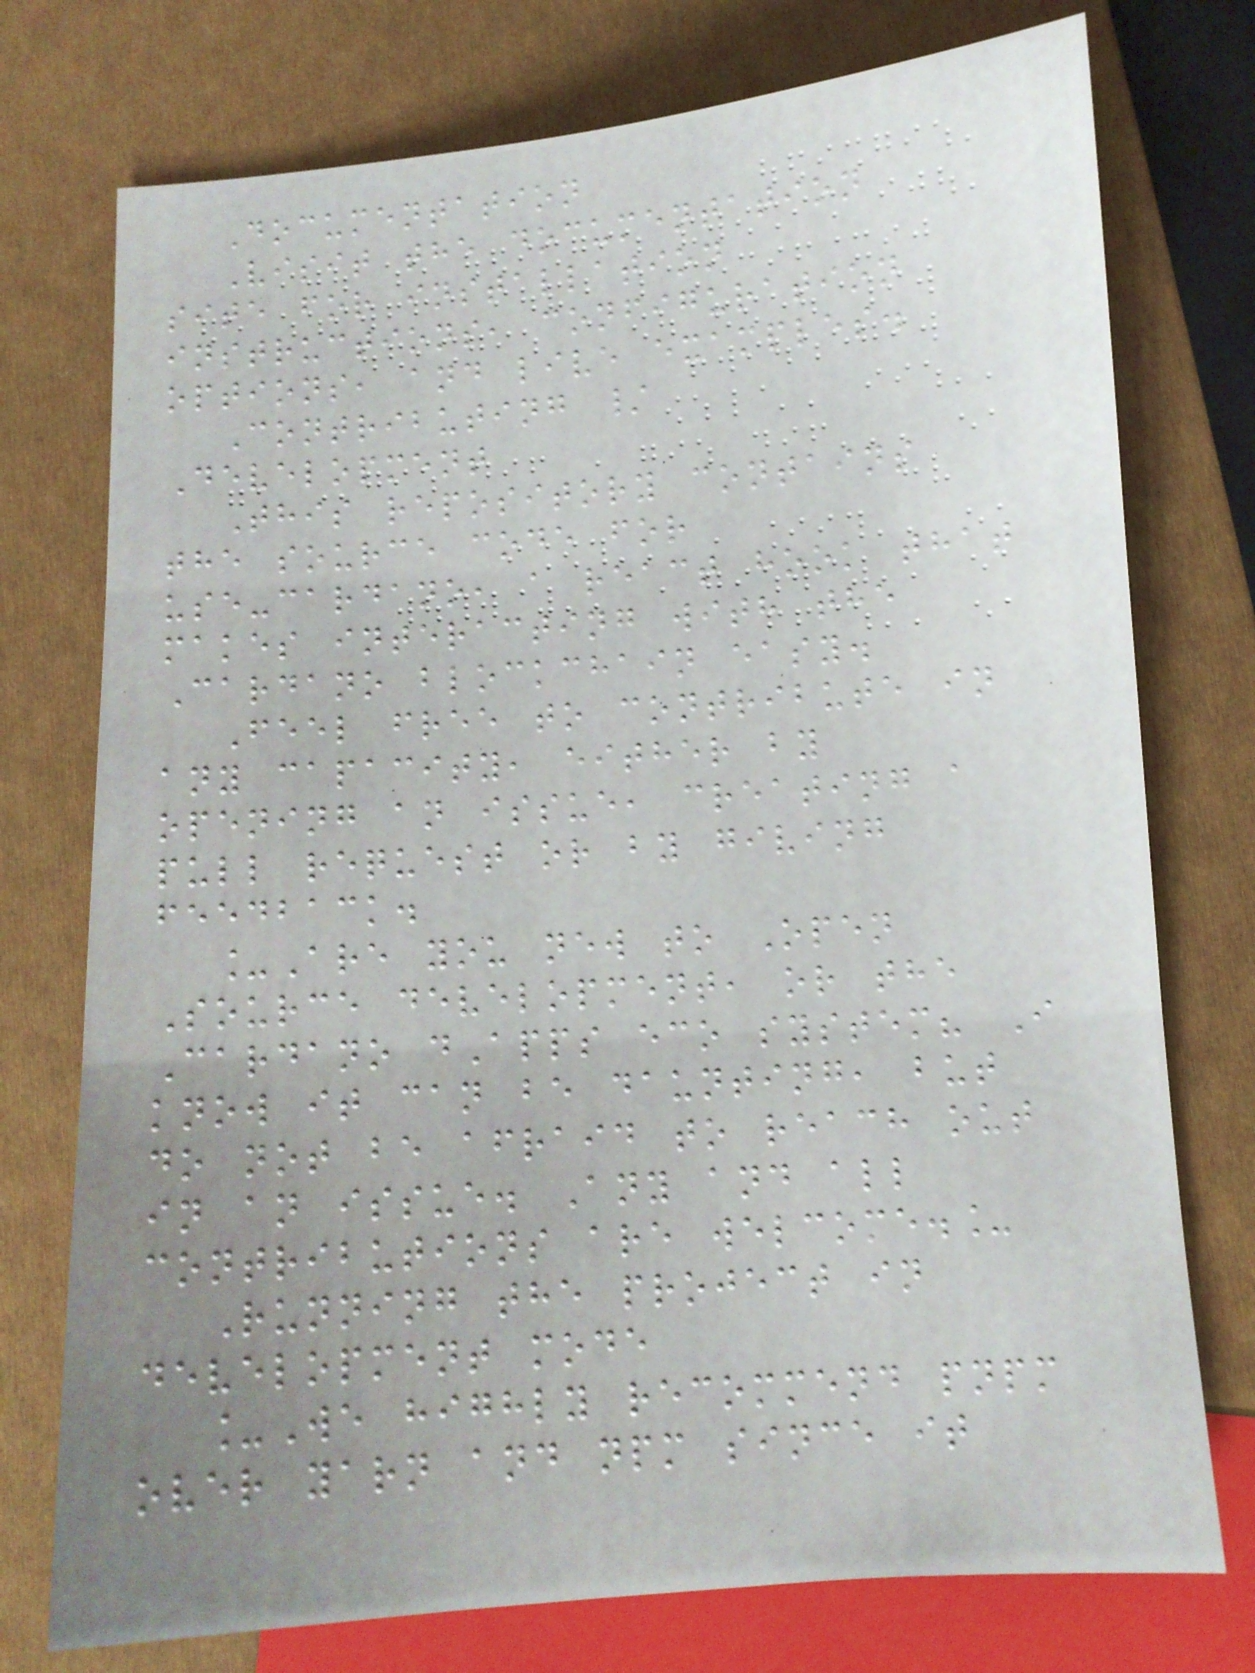Documentation
Visit the documentation
site for installation
instructions, configuration
options, and live examples.
Contributing /
Development
This repository contains
the source code for
use-cardano, a react hook that
makes interacting with the
Cardano blockchain easy.
Feel free to contribute in
any capacity, either by
opening an issue, creating a
pull request or by giving
feedback.
_Are you new to Open
Source development, or the
Cardano dApps eco system? I
know it can be daunting, but
do not be afraid to reach out
in an issue. Any and all
contributions are welcome._
Running the project in
development mode
_We highly recommend pnpm
over yarn and npm since it
